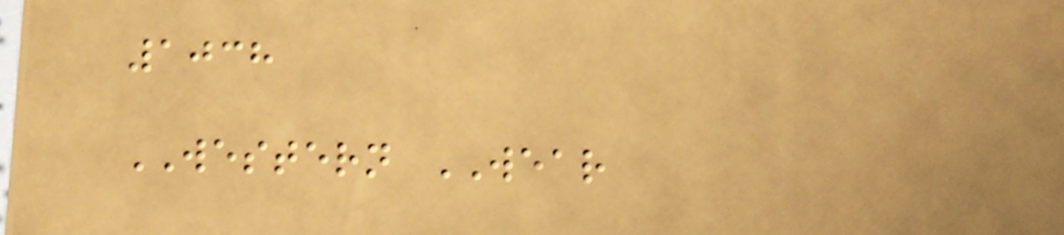1038
WESTERN WEAR
